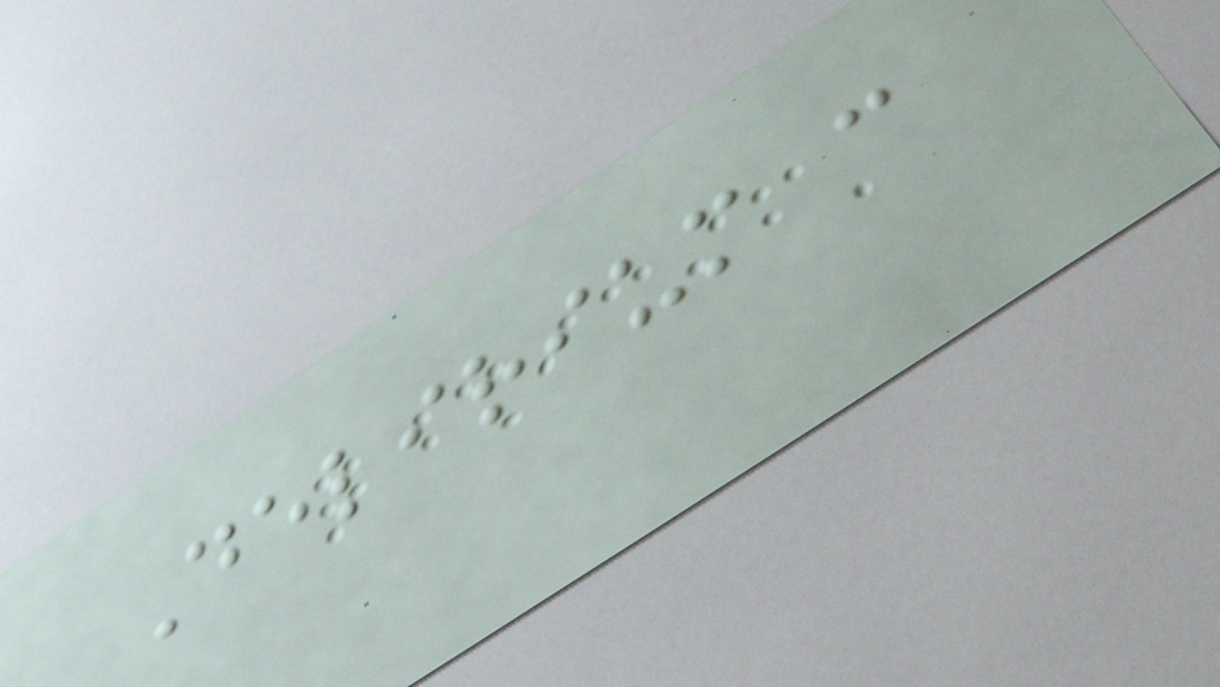Delirium can
